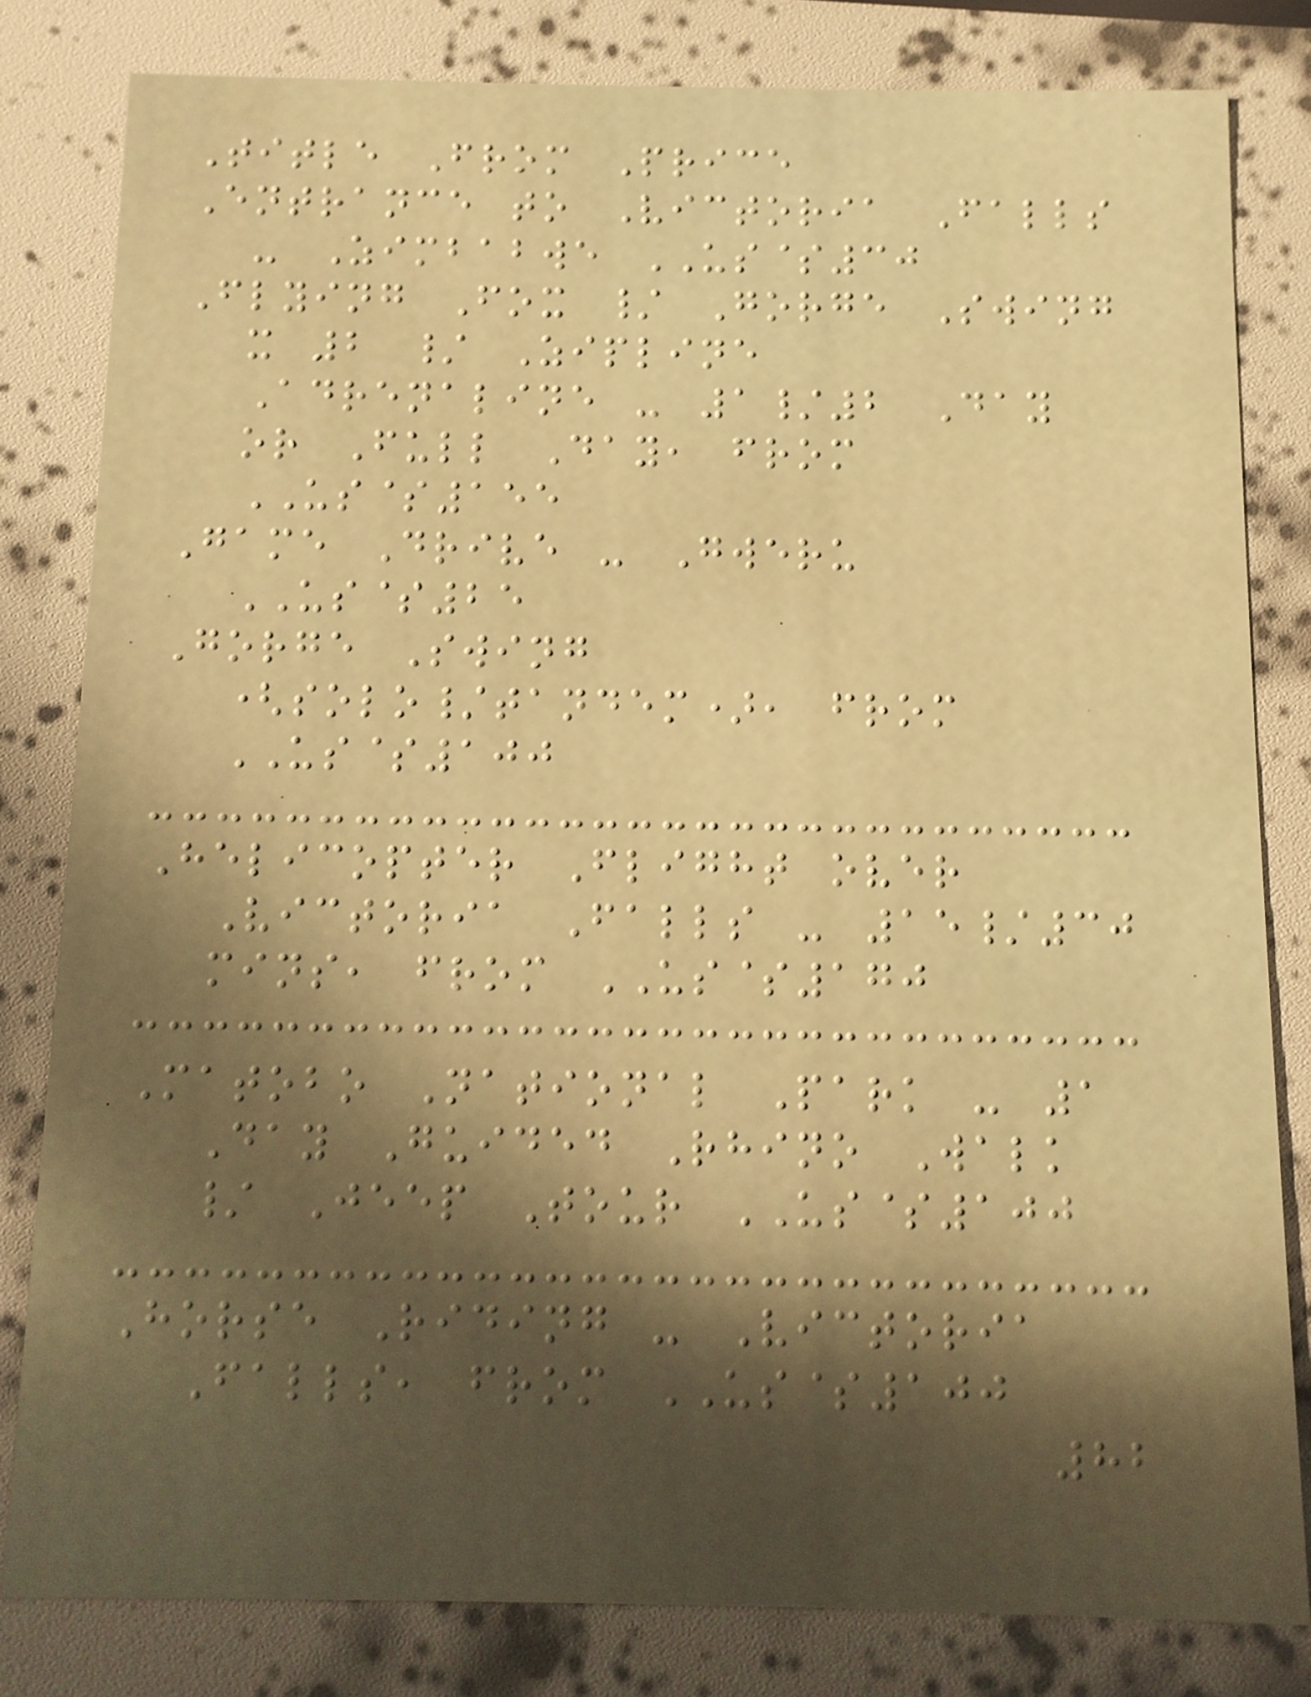Title From Price
Entrance to Victoria Falls
- Zimbabwe US$30
Flying Fox / Gorge Swing
x 2 / Zipline
Adrenaline - 1/2 Day
or Full Day, from
US$155
Game Drive - Gweru
US$25
Gorge Swing
(solo/tandem), from
US$100
Helicopter Flight over
Victoria Falls - 15/30
mins, from US$170
Matobo National Park - 1
Day Guided Rhino Walk
/ Jeep Tour US$100
Horse Riding - Victoria
Falls, from US$100
82
